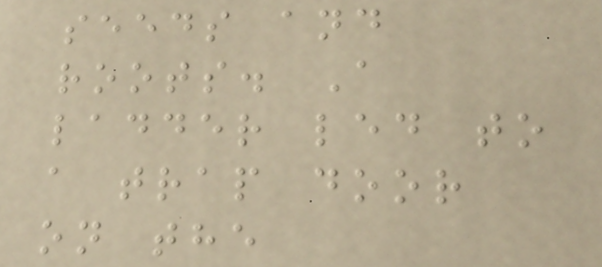seeds and
roots. A
ladder led to
a trap door
on the
